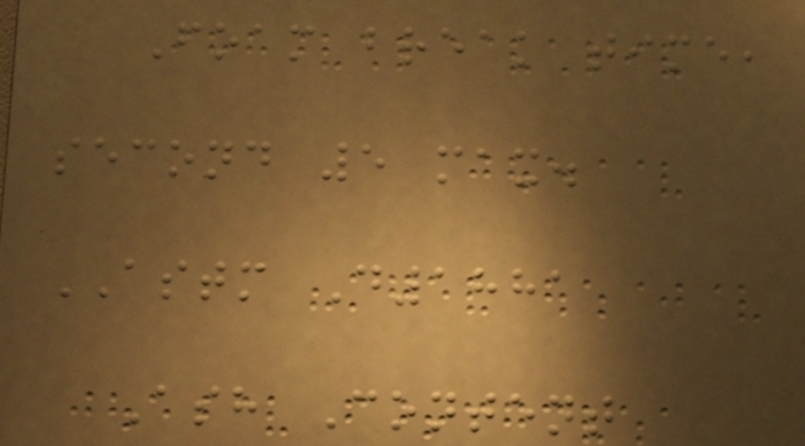Foam break time,
second 5 max.
ASTM D1881
Ash Content
